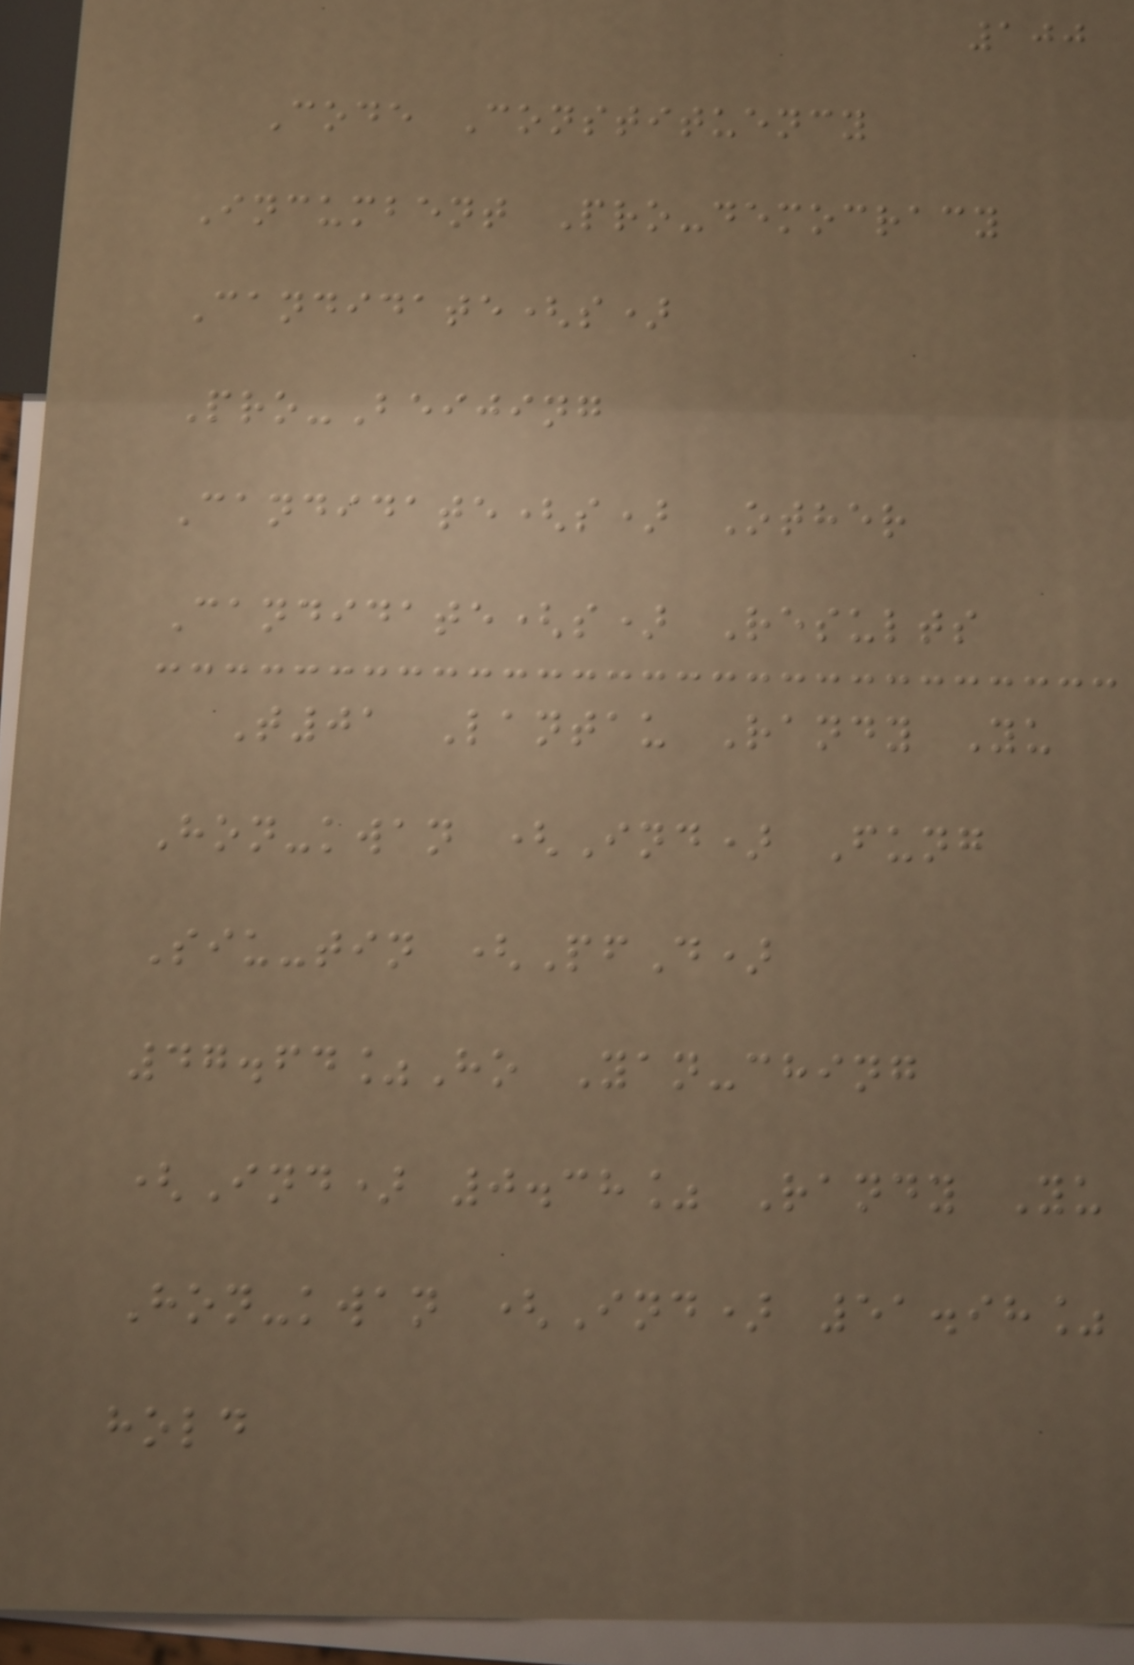100
Code Constituency
Incumbent Pro-democracy
Candidate(s)
Pro-Beijing
Candidate(s) Other
Candidate(s) Results
T01 Lantau Randy Yu
Hon-kwan (Ind) Fung
Siu-tin (PfD)
47.64%Ho Yan-ching
(Ind) 0.38% Randy Yu
Hon-kwan (Ind) 51.98%
hold
